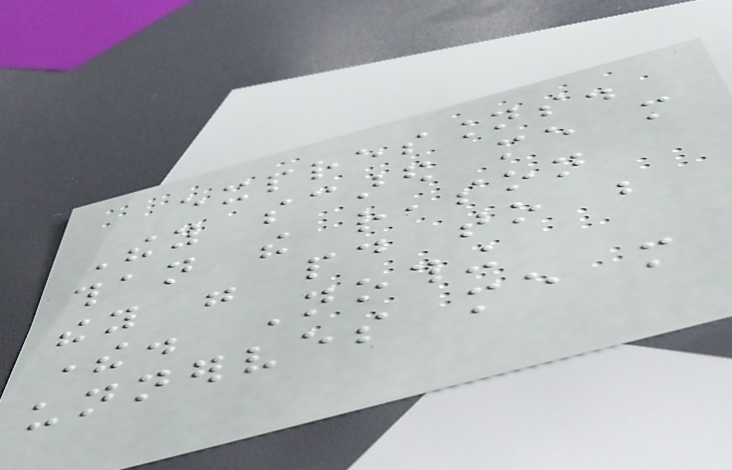expressions.
They scared me more
than the reason
they were paid to be
there. Nothing
unnerves me more
